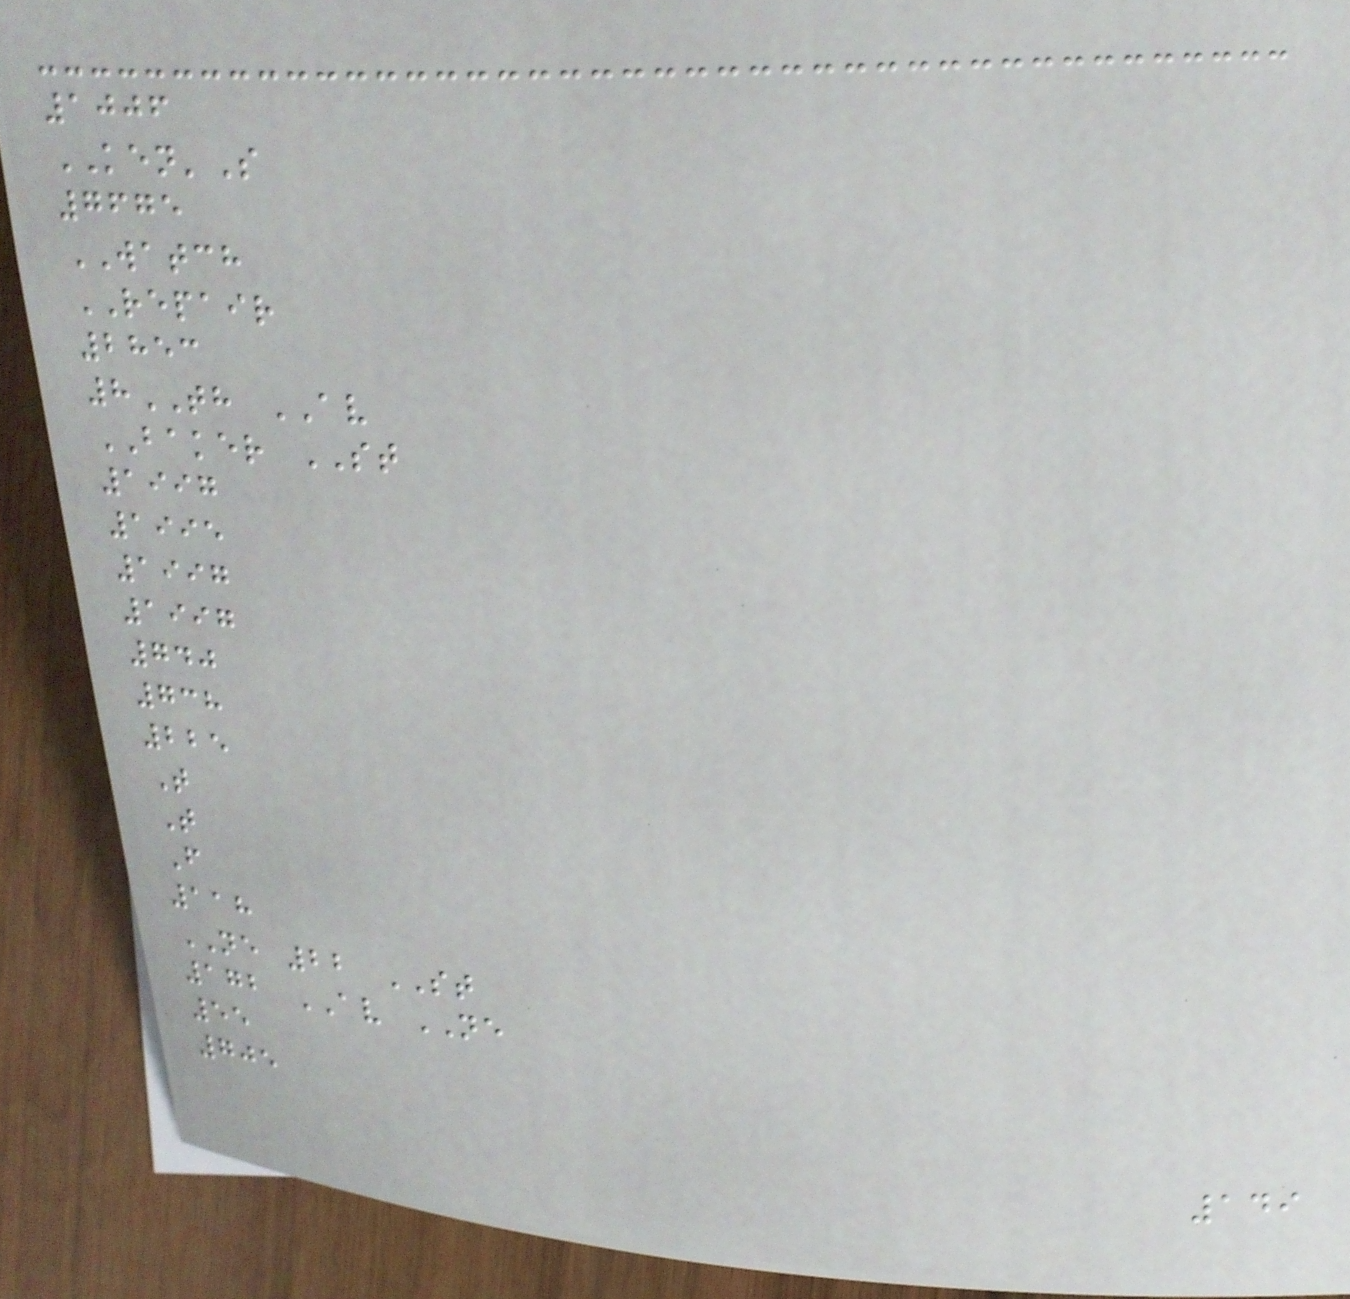1006
KEN'S
7675
WATCH
REPAIR
2853
8TH AV
BAKER ST
1997
1995
1997
1997
740
738
225
T
T
F
118
NE 22 ST
172 AV NE
55
705
149
